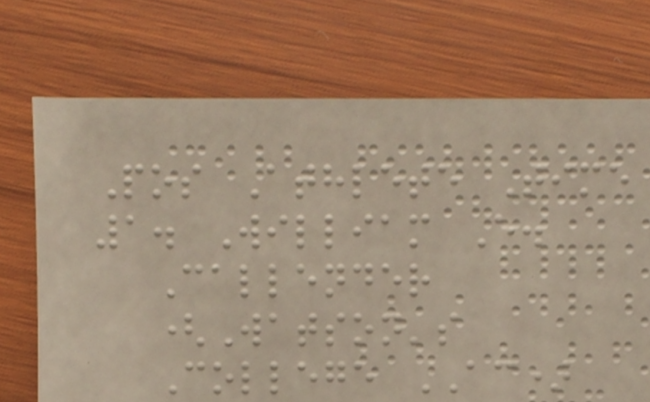Pos Athlete Time
1. William E.
Callender
(Watson's
College AC)
